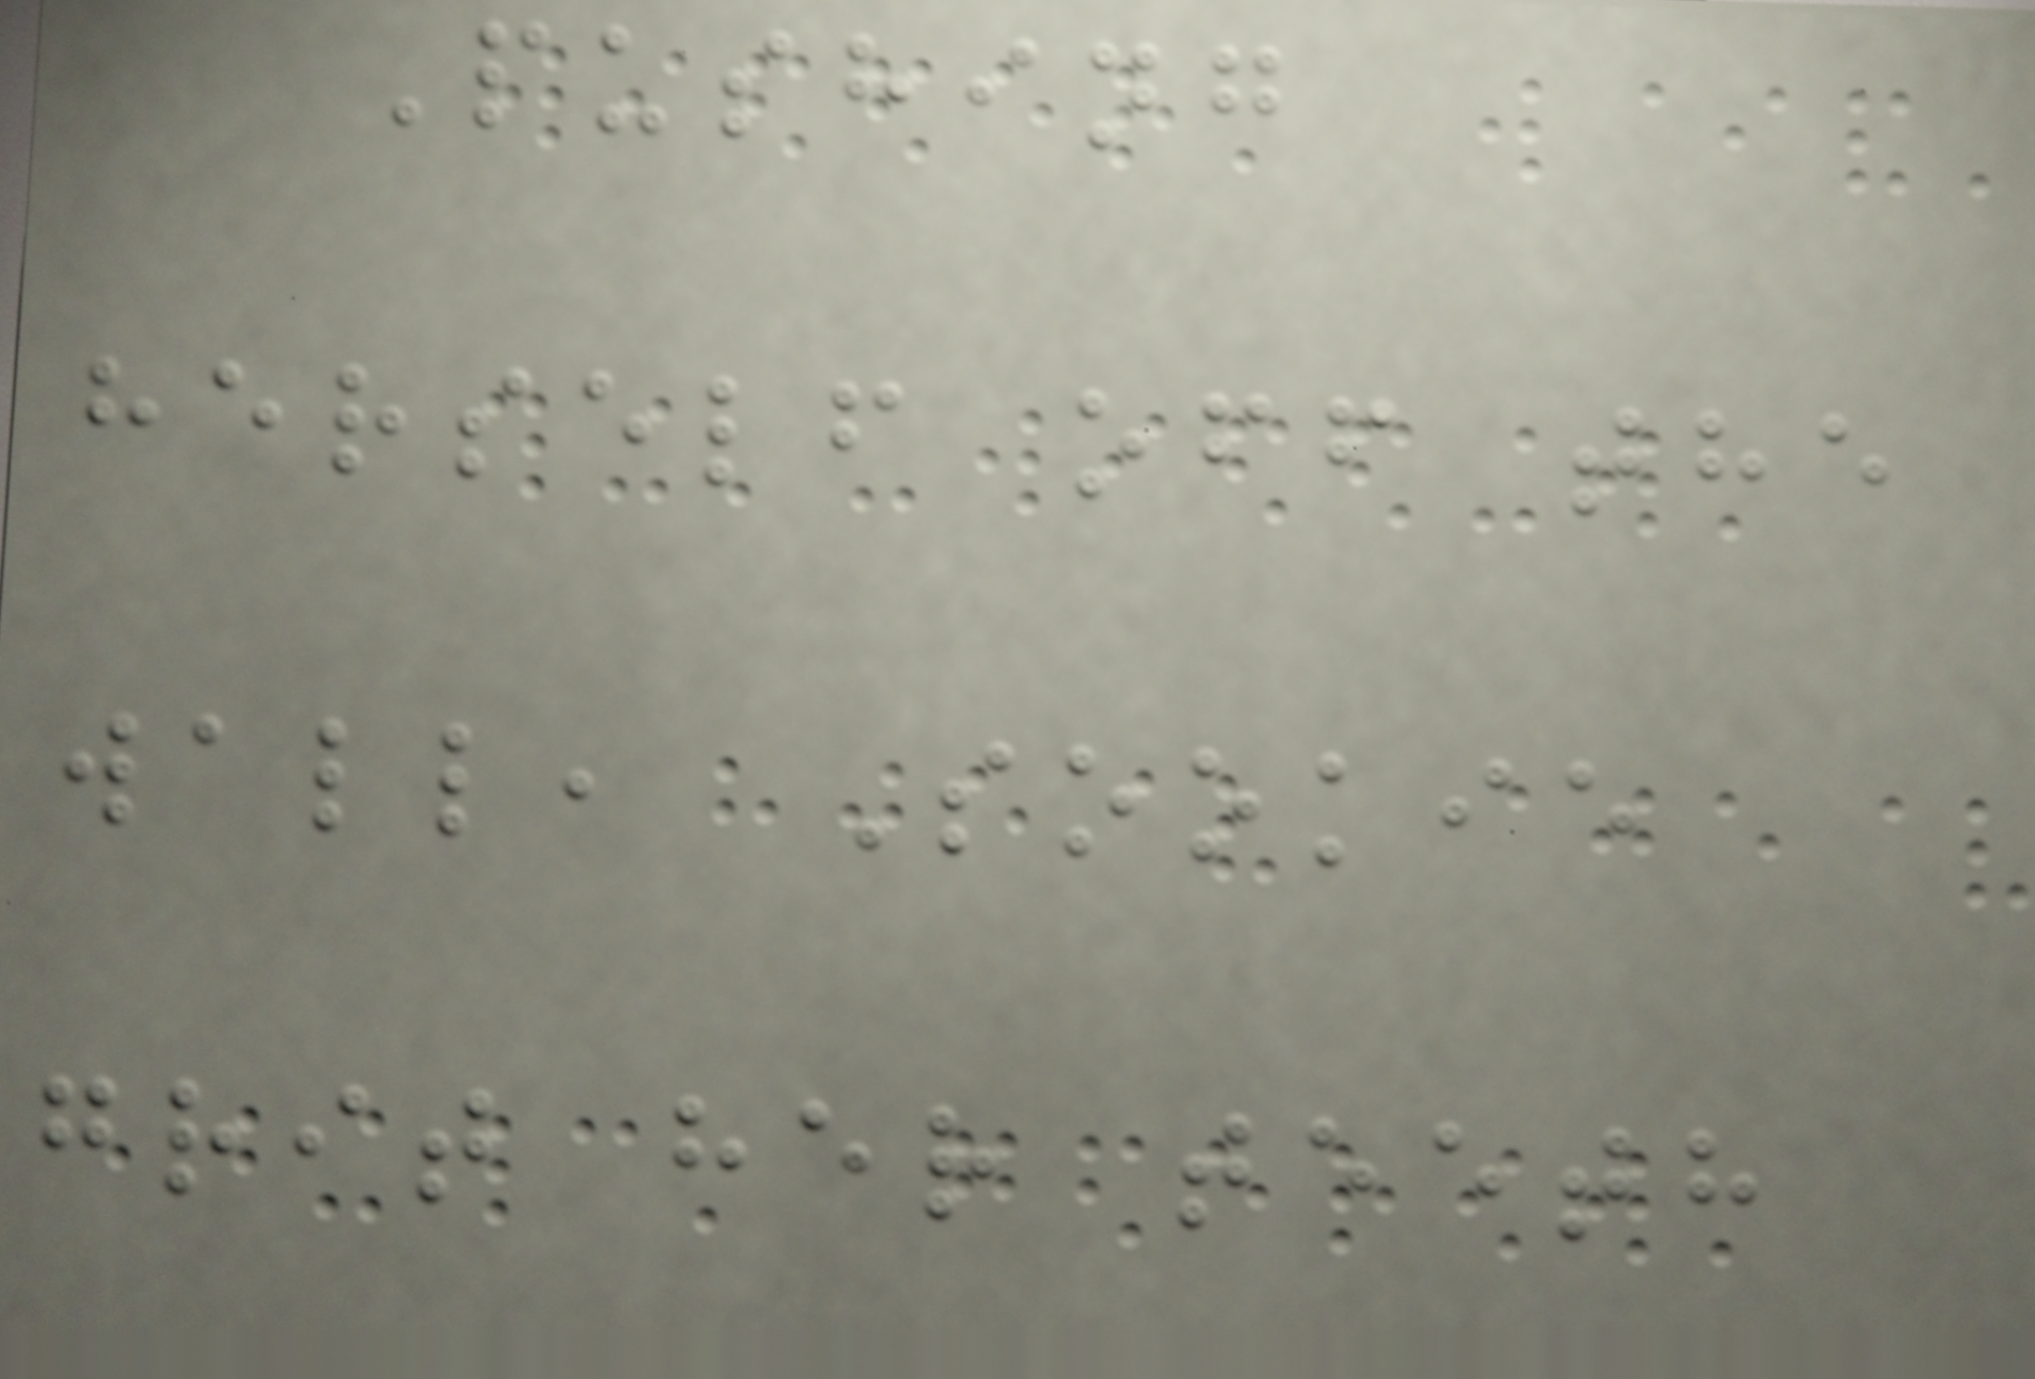Pushing
herself off the
wall, Sookie
grit her teeth
